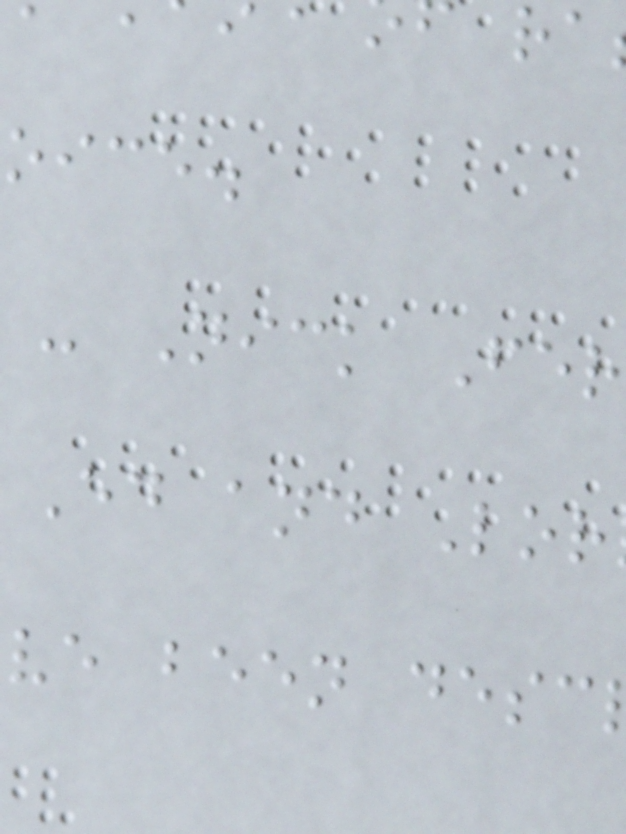oice.
- Nick Fer
Ed and Lor
ve been desc
